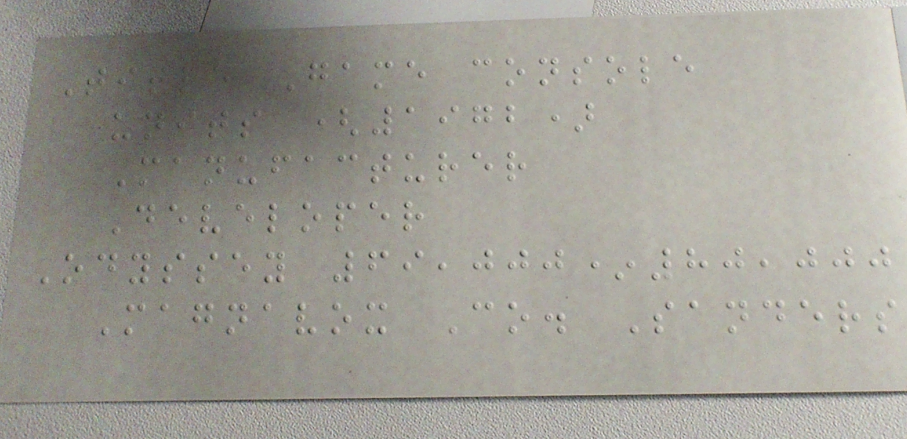Title Game console
units (1972)
Manufacturer
Developer
Odyssey 69,000*80,000
Magnavox Co. Sanders
